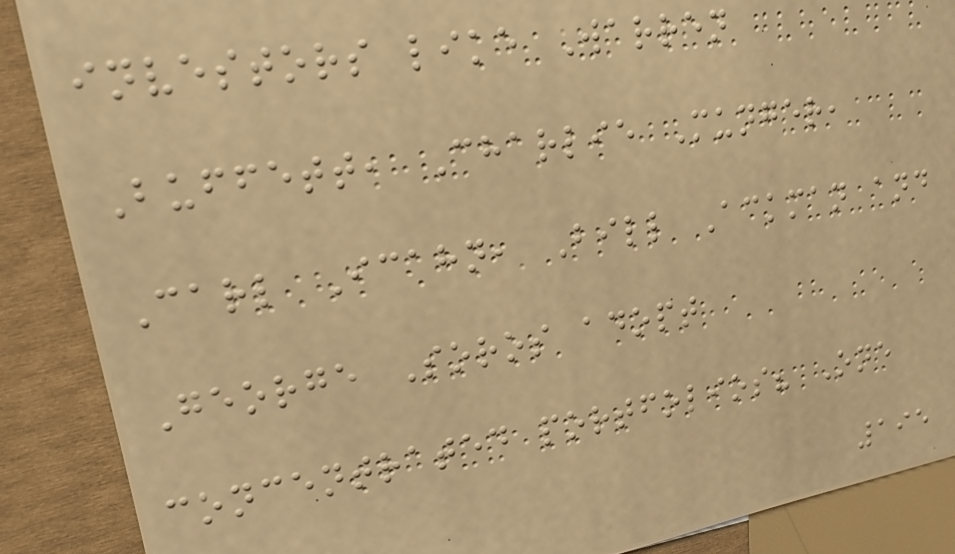investors like Warren
Buffett, Charlie Munger,
Carl Icahn, Bill Ackman and
George Soros adopt
concentrated portfolios? One
195
